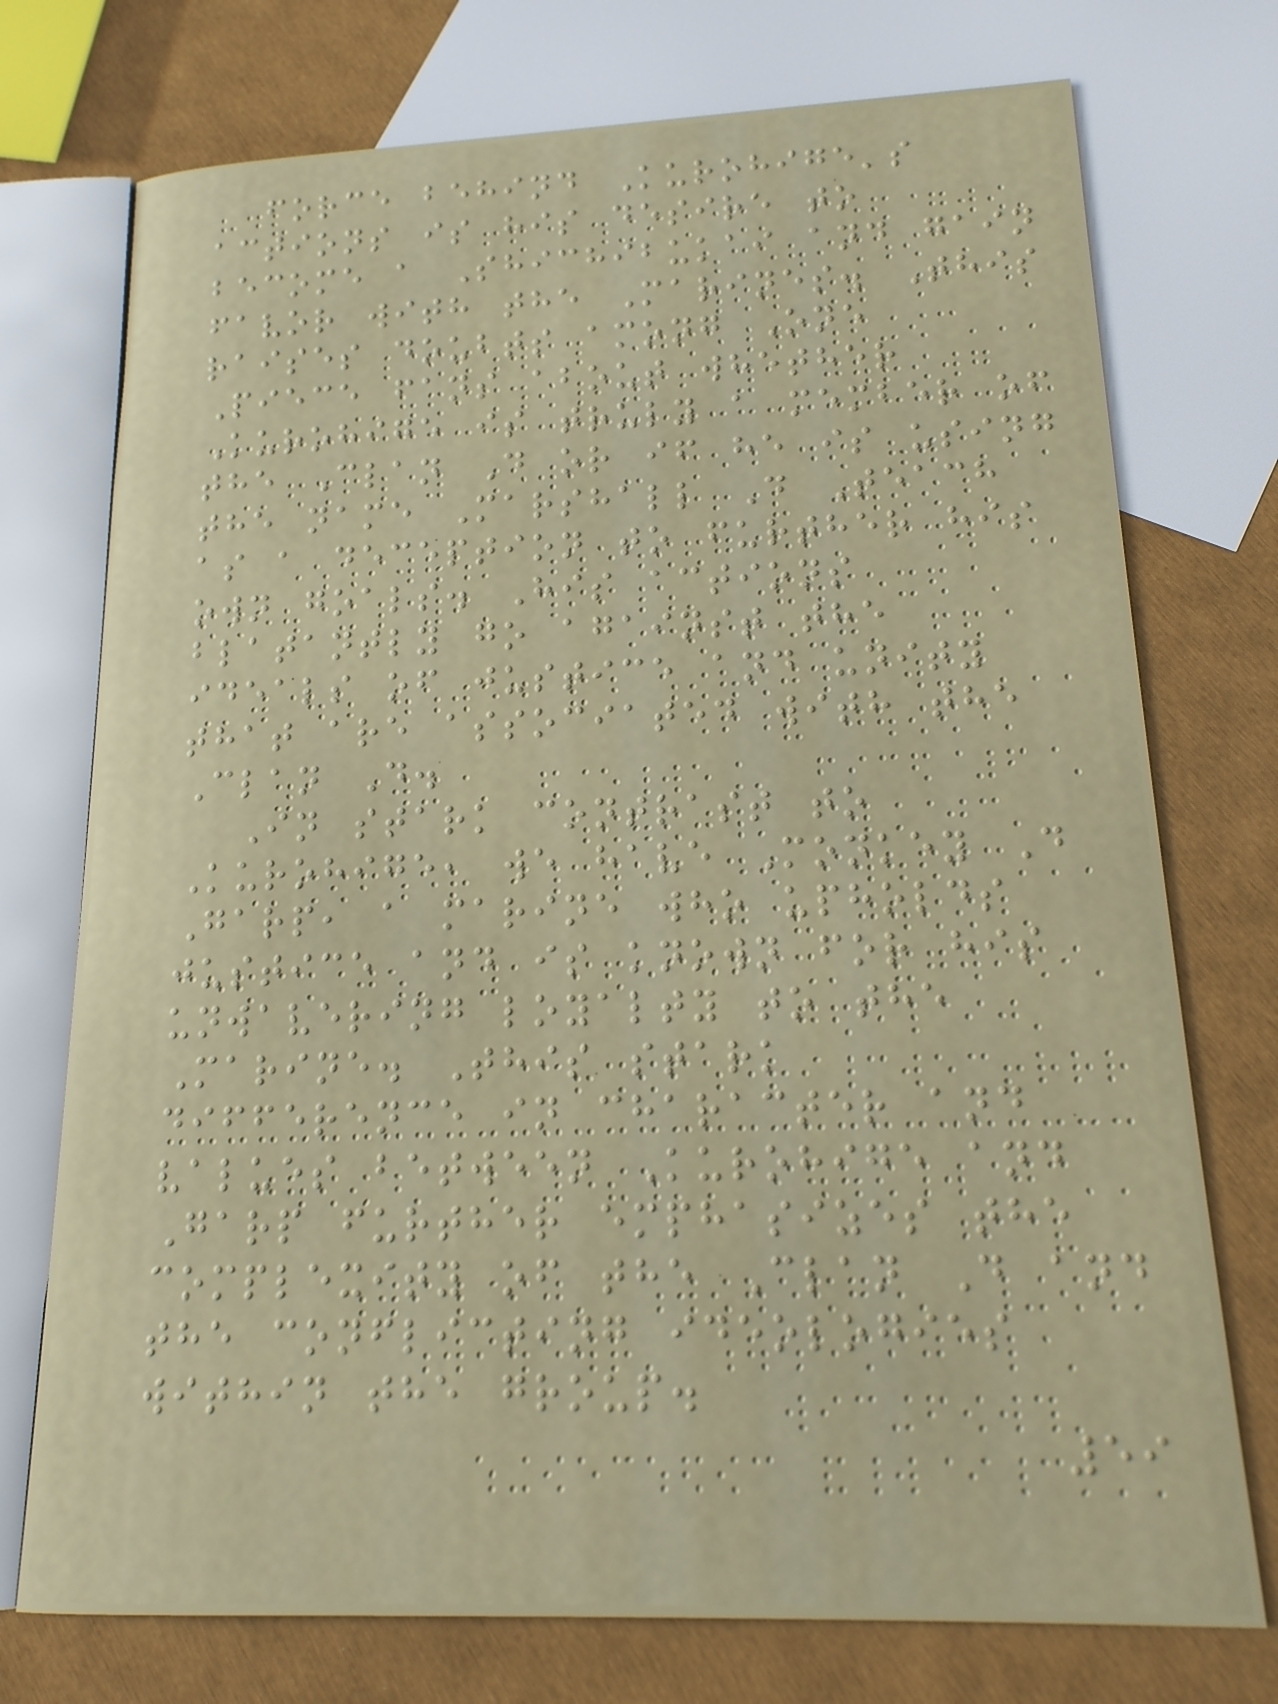force behind Kurohige's
actions is his desire to
become a Shichibukai and gain
favor with the Marines. This
raises doubts among One
Piece fans about whether
Kurohige is truly a member of
the Clan D or if he is using
the name Marshall D Teach
as a deception to further his
own goals. His actions
blatantly go against the
ideals of justice and unity
that are associated with the
Clan D.
In stark contrast to
Kurohige, we have Monkey D
Garp, a marine who upholds
justice and is known for his
unwavering loyalty to the
Marine. This stark
difference in character and
values between Kurohige and
Garp further emphasizes the
complexity of the Clan D and
the conflicting ideologies
within the group.
59
